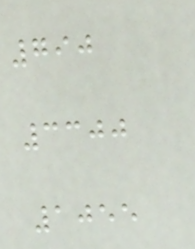790
3300
1055
